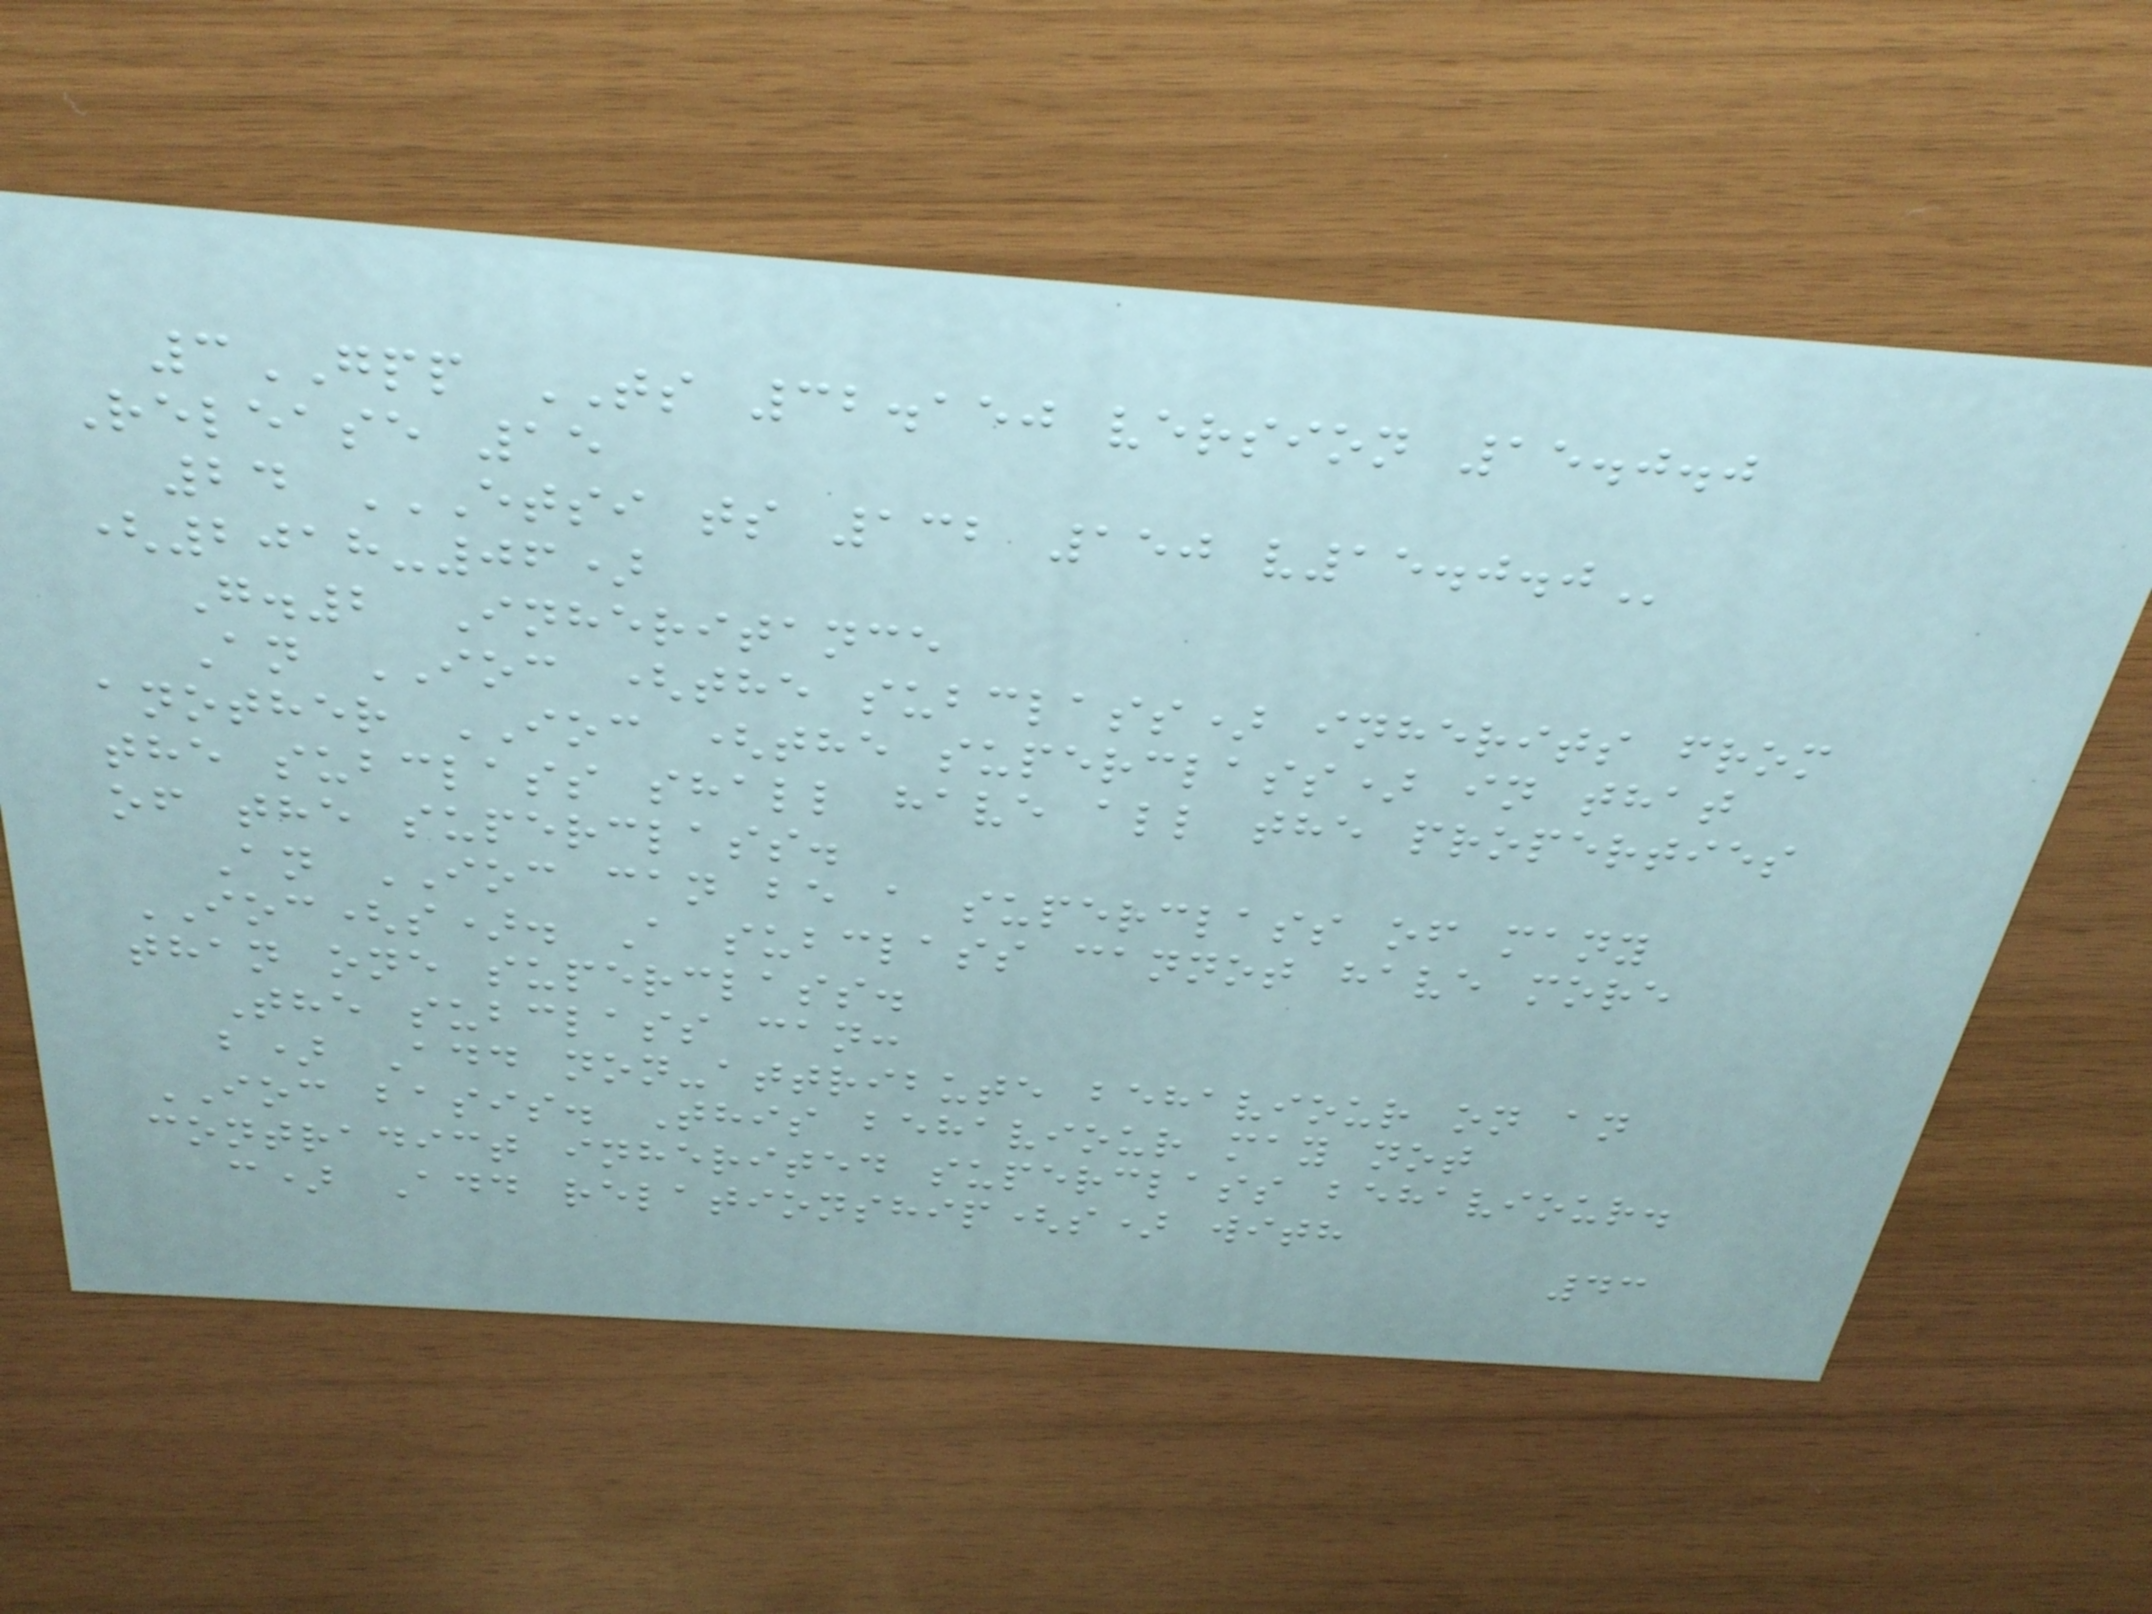3GPP TS 32.150 version 15.0.0
Release 15
24 ETSI TS 132 150 V15.0.0
(2018-06)
G.2 Inheritance
An IOC (the subclass) inherits from
another IOC (the superclass) in that
the subclass shall have all the properties
of the superclass.
An IOC can be a superclass of many
IOC(s). A subclass cannot have more
than one superclass.
The subclass can:
b) Add non-attribute behaviour on an
IOC basis. This behaviour may not
contradict inherited superclass behaviour.
c) Add relationship(s) with
43
